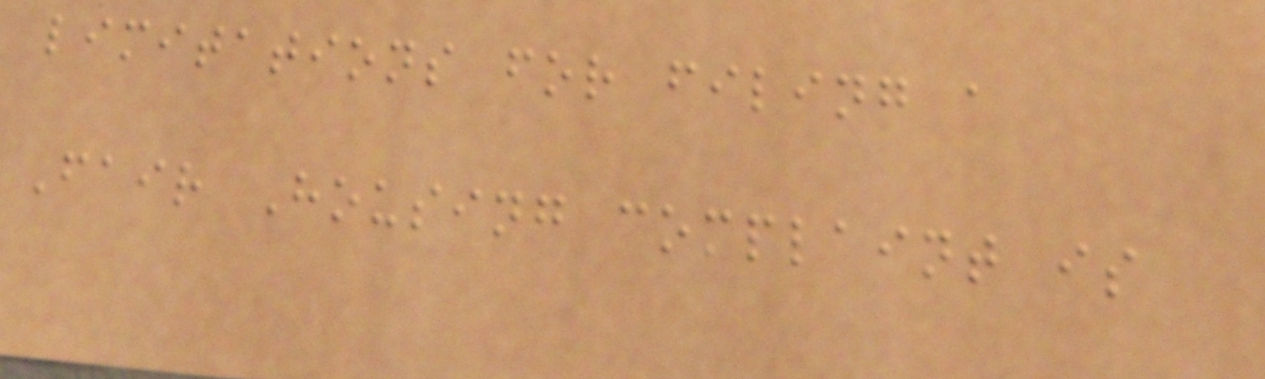limitations for filing a
Fair Housing complaint is
